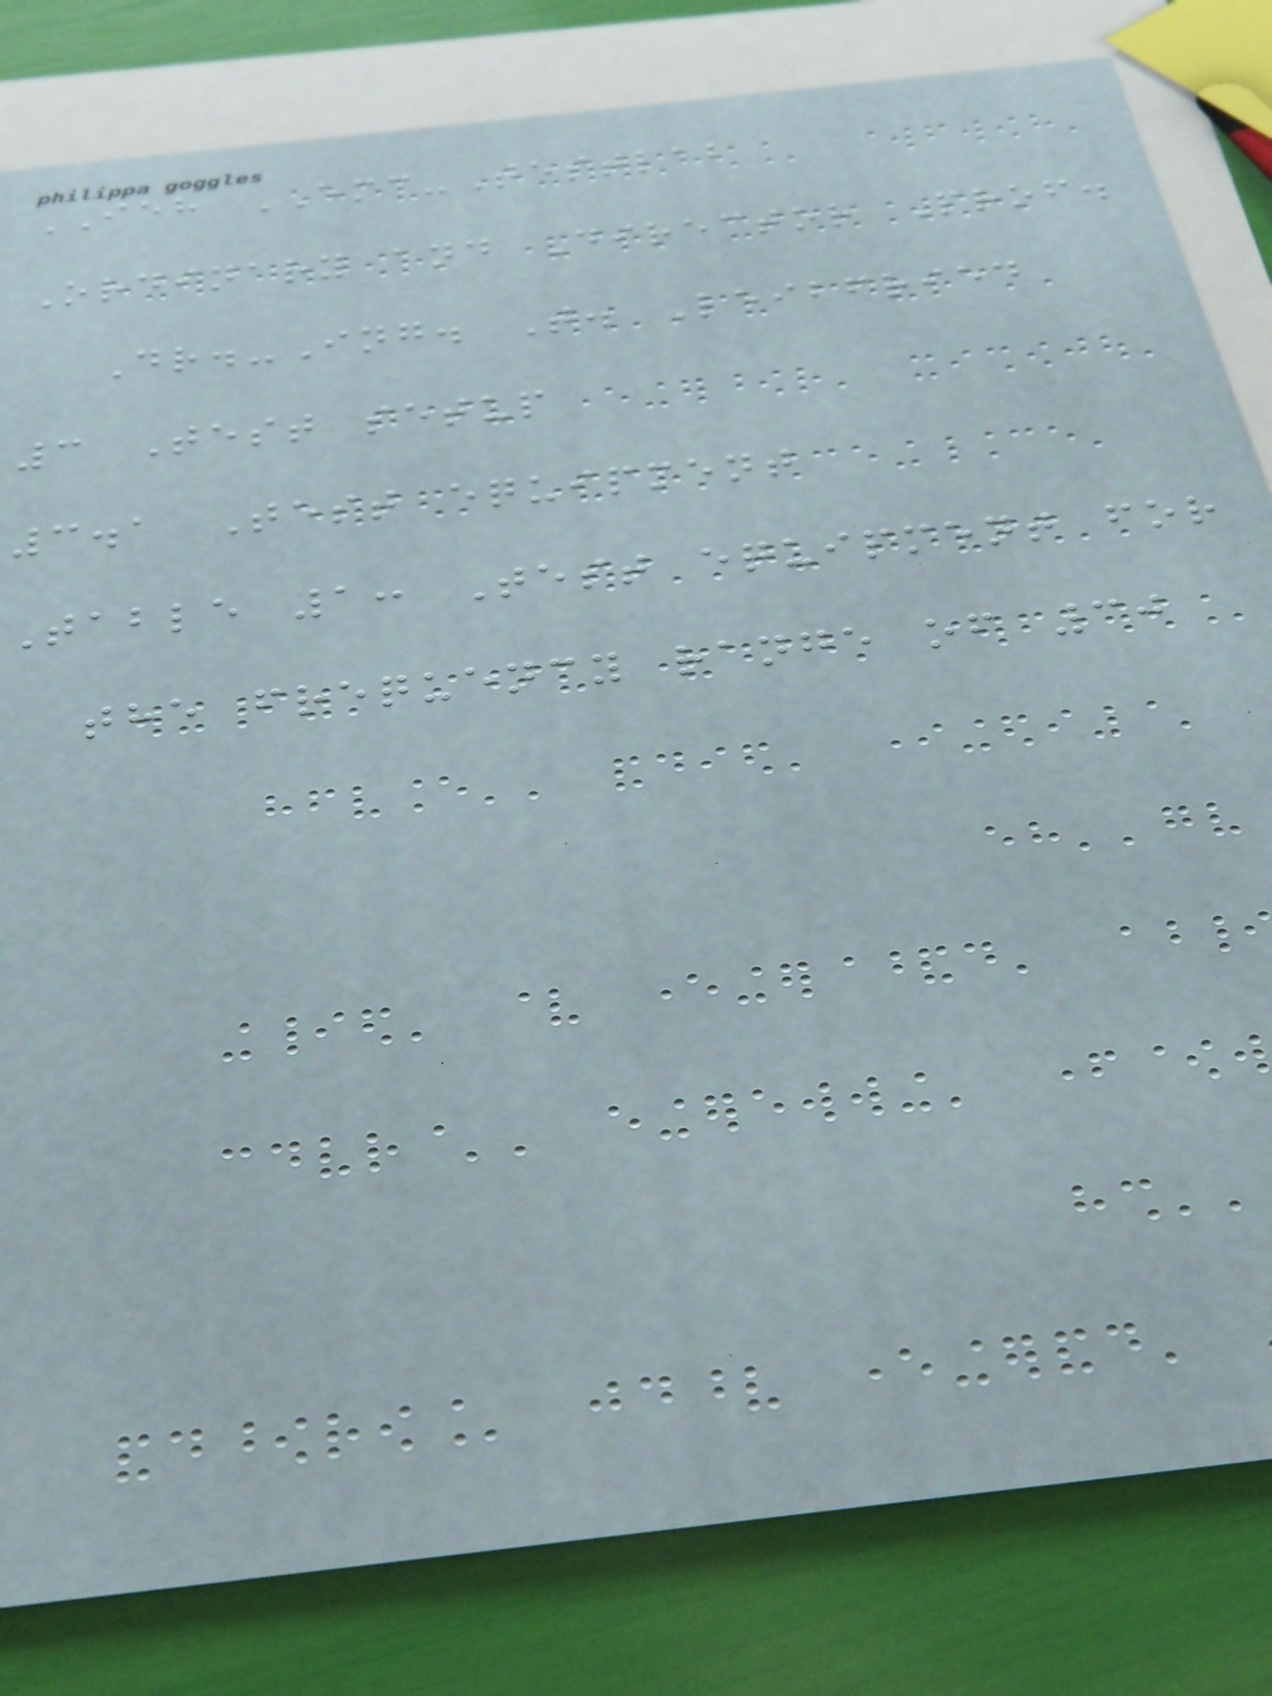IEH EMC-Testlab
Ordinary and Director Prof.
Dr.-Ing. T. Leibfried
3 Test setup
3.1 Test equipment
Table 1: Test equipment for
the frequency range of 30
